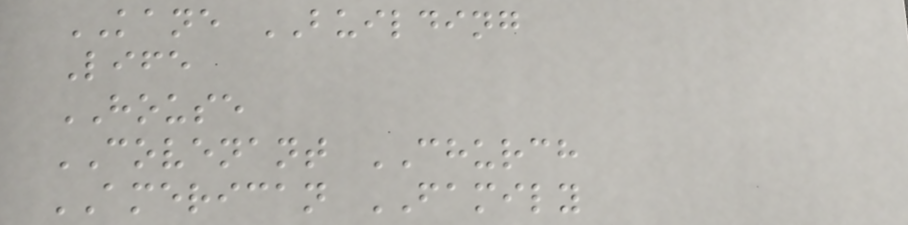KANE BUILDING
Life
HOUSE
COVENANT CHURCH
AMERICAN FAMILY
